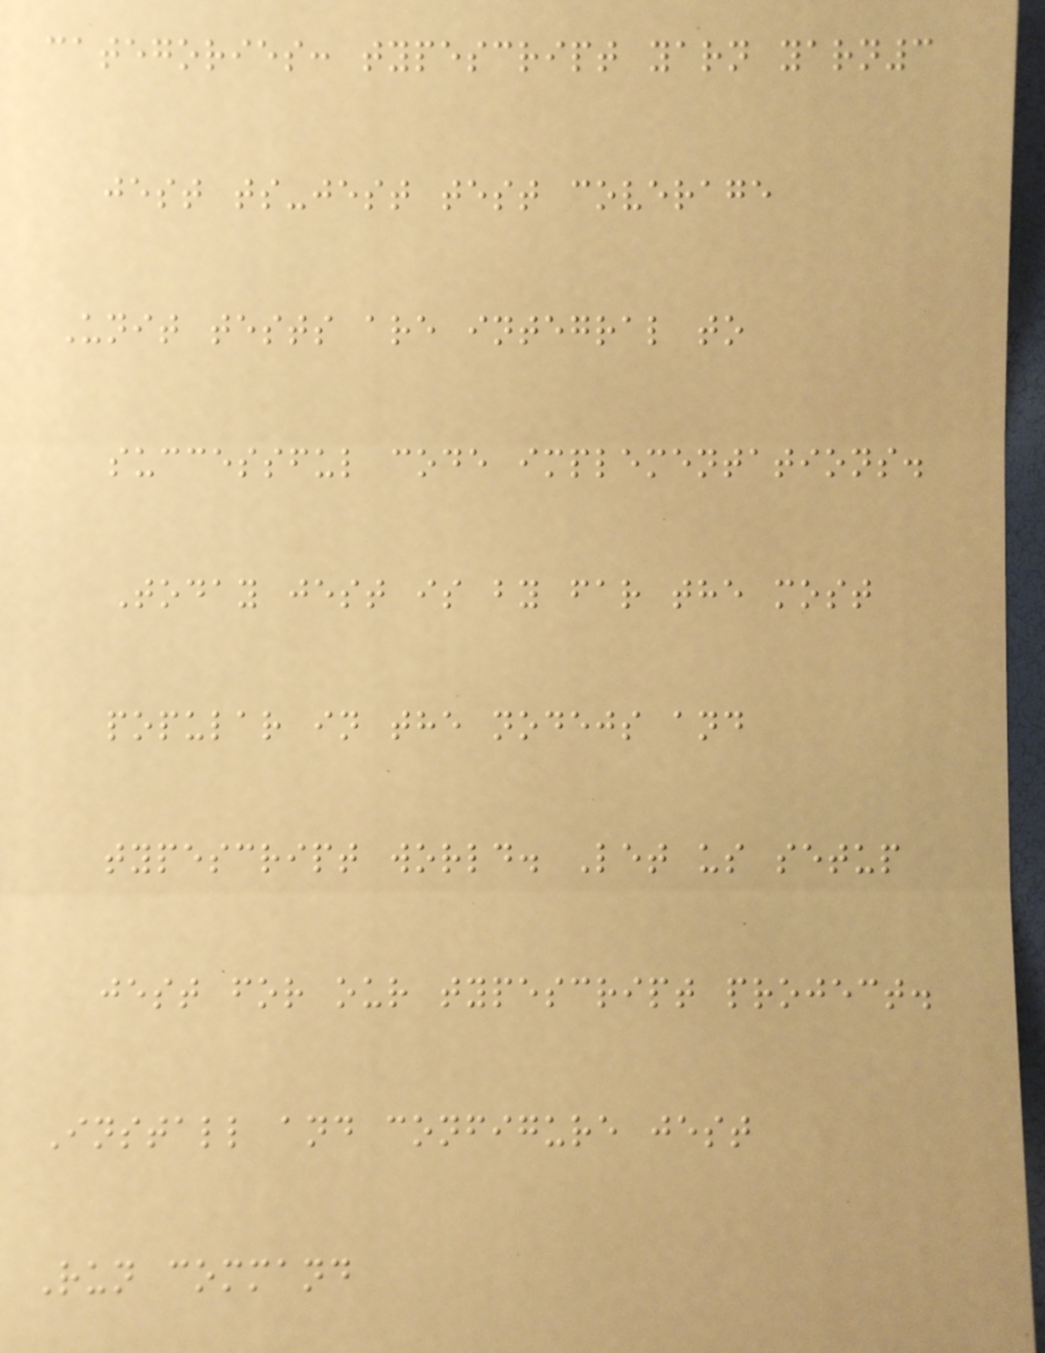categories: typescript yarn yarn3
jest ts-jest test coverage
Unit tests are integral to
successful code implementations.
Today jest is by far the most
popular in the nodejs and
typescript world. Let us setup
jest for our typescript project.
Install and configure jest
Run command
